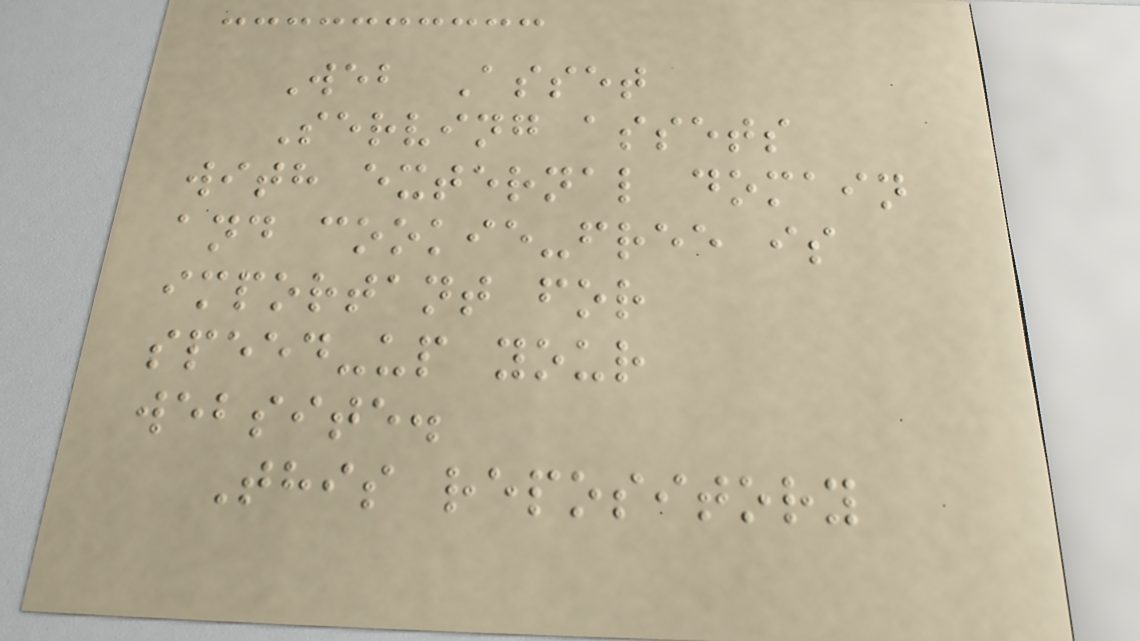Web Asset
Serving assets
with external domain
and cookie-free is
important for
speed-up your
website.
This repository
